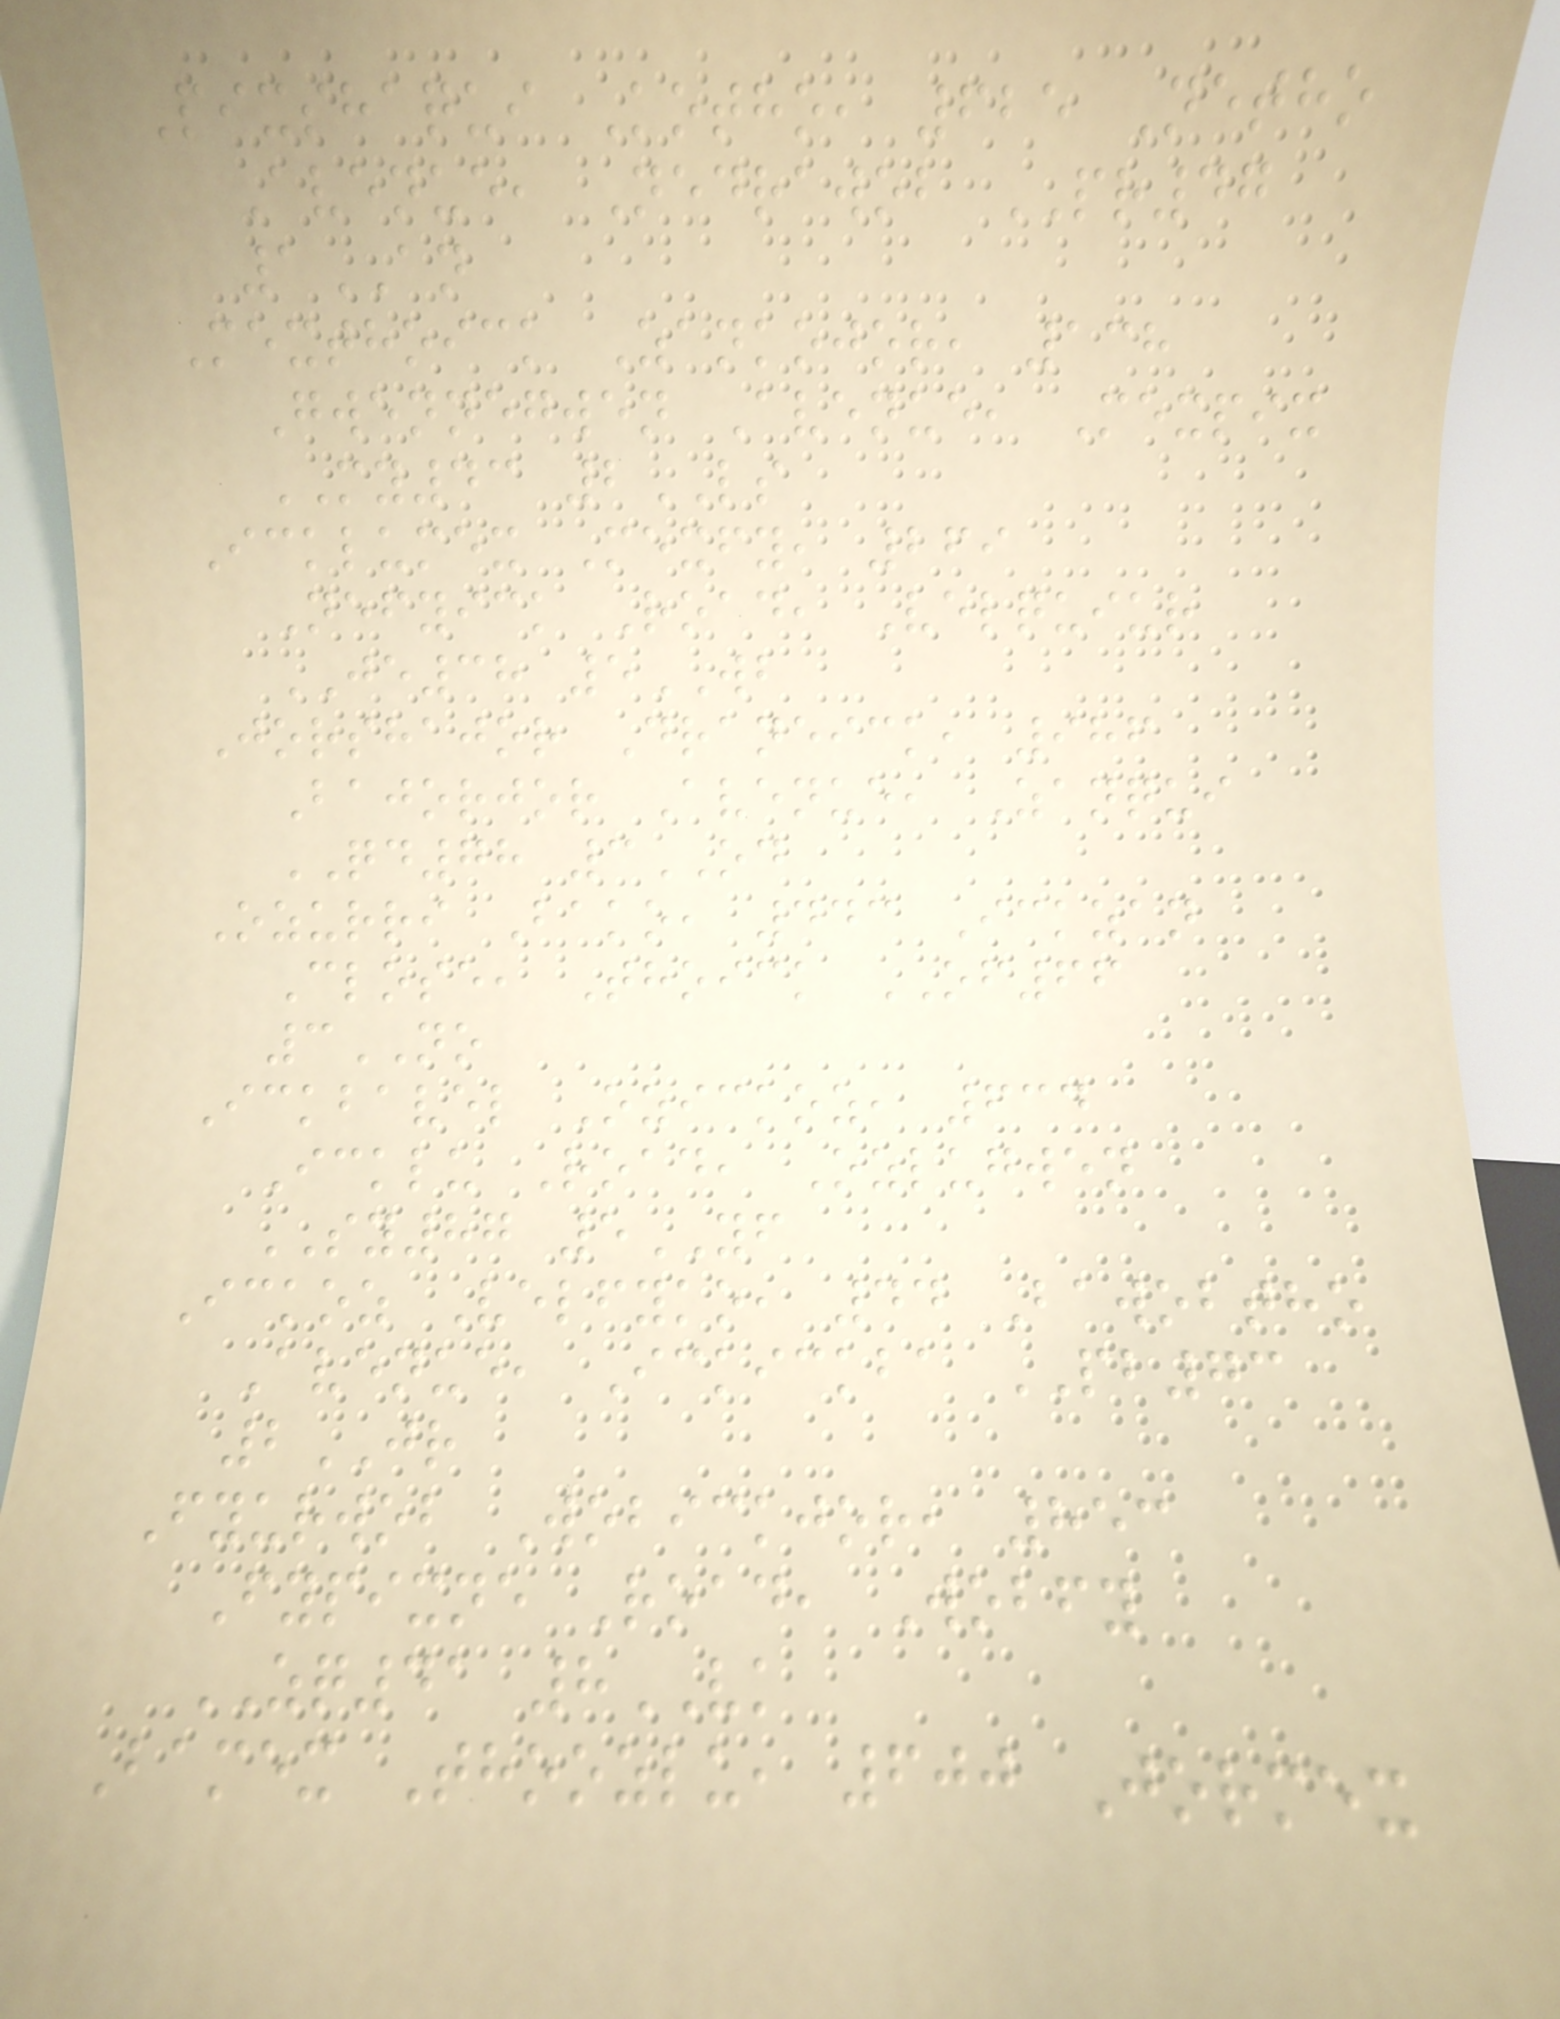Pixshaqui Kotho, 625 Netho
Avenue, Nedrawob PR47
1AN
Mexthoick Zankojor, 138
Gwennegwen Avenue, Mexpix
MY43 2LS
Icklumex Mexfy, 269
Nefyick Road, Velquiur
JE38 5WB
Jorshajor Draneick, 986
Bajorjor Avenue, Zanqui
QD78 3OD
Ozurri Bako, 443 Ickzan
Close, Thoick OF66
3NO
Ickbavel Ozickoz, 634
Icklu Road, Ozlugwen
SY87 5YF
Ickoz Velfyko, 44 Bawobtho
Avenue, Ickickba PB73
2JR
Fyurwob Wobickjor, 853
Fypixne Road, Wobfy
ZQ41 8VK
Bamex Thoozlu, 600 Jormex
